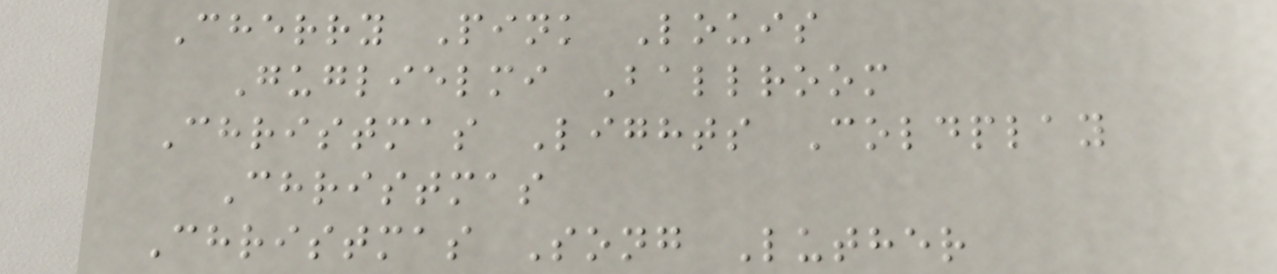Cherry Pink Louis
Guglielmi Ballroom
Christmas Lights Coldplay
Christmas
Christmas Song Luther
